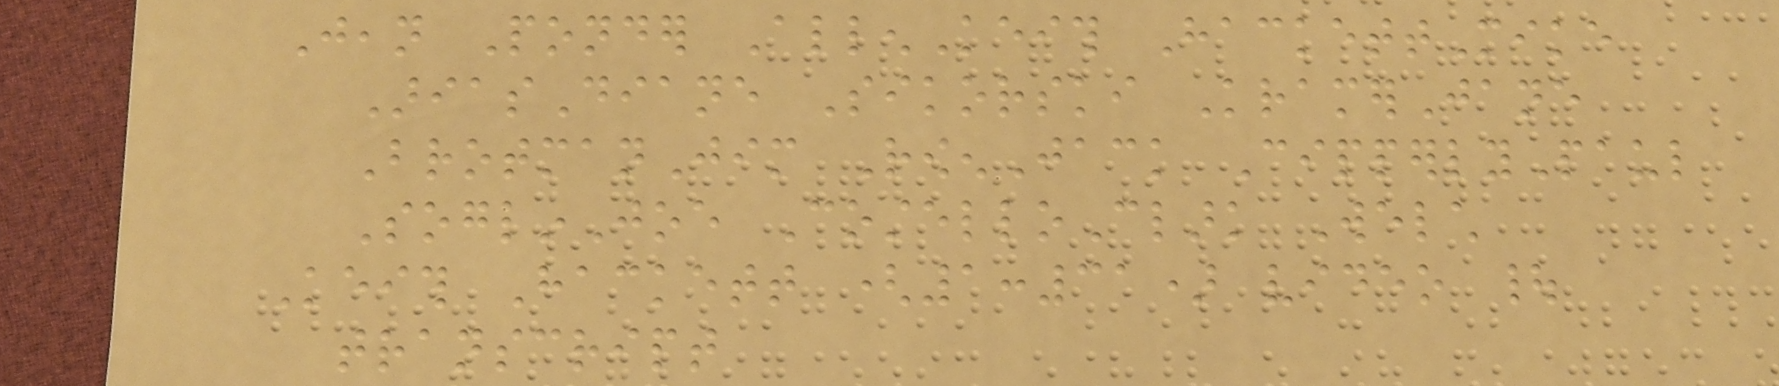Jean Ponder AllenKeith HackettMike
AriasDiane Sikorski KramerJane
BrotmanJim RowenJack CipperlyPaul
SoglinJoe CostelloClark Welch
Keith Hackett (1:31) video |
transcript
